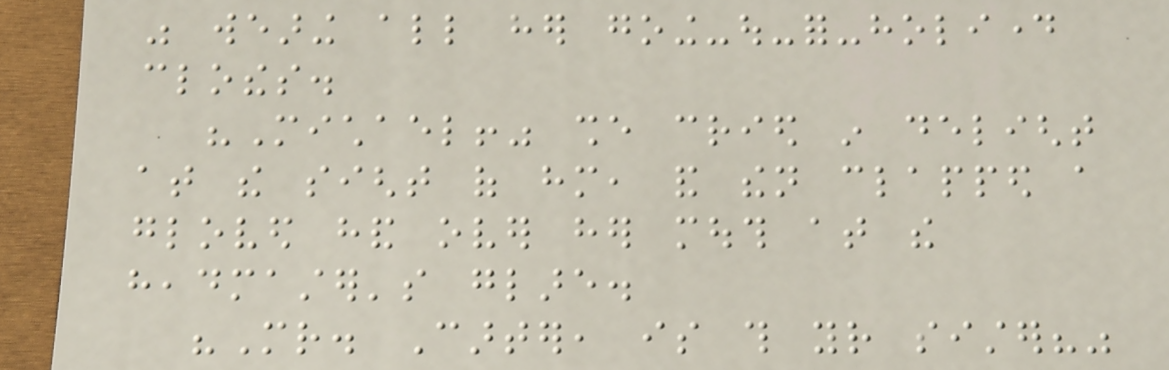was wearing all her going-out-for-holiday
clothes.
"Michael!" she cried in delight
at the sight of him, and then clapped a
gloved hand over her mouth at the
headmaster's glare.
"Mr. Carter, is this your sister?"
